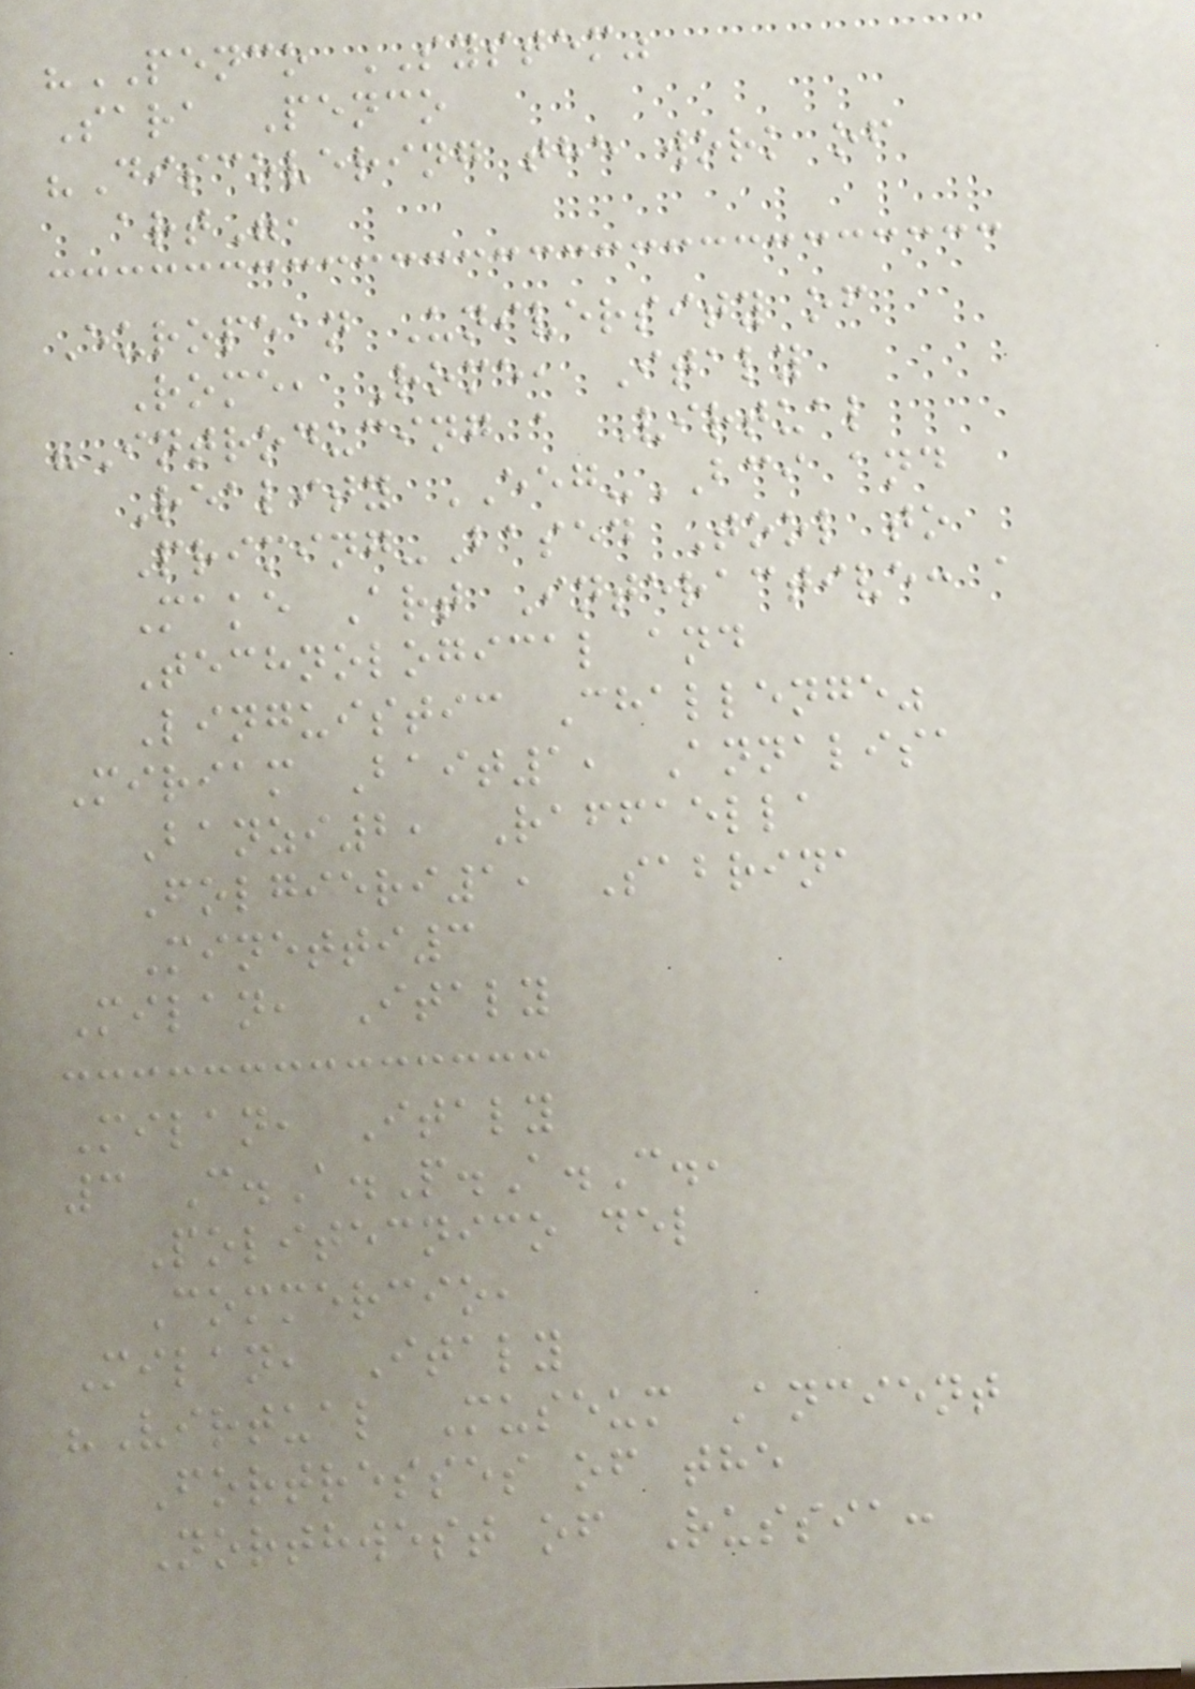"PENCO SYSTEM"
Sara Penco
"Discovering the work of
art",
European University of
Rome, Rome, Italy
"Introducing a Virtual
Reality EEG-BCI and
Priming-Based Tool to
Make Art Interactive: a
Technological and
Linguistic Challenge"
Miriam Bait1, Annalisa
Banzi2, Raffaella
Folgieri1, Sabrina
Minetti3
Milan, Italy
Milan, Italy
3 C.A.P.A.C.,
Politecnico del
Commercio,
Milan, Italy
"Virtual Museum Ancient
Fortresses of the
Northwest of Russia:
